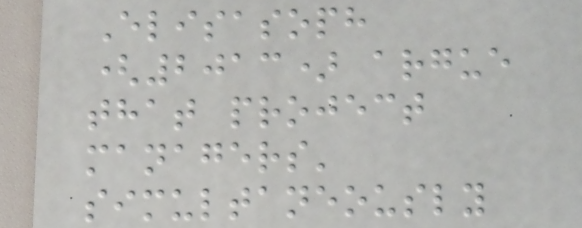Elisasoph
(2013) argue
that project
managers'
simultaneously
